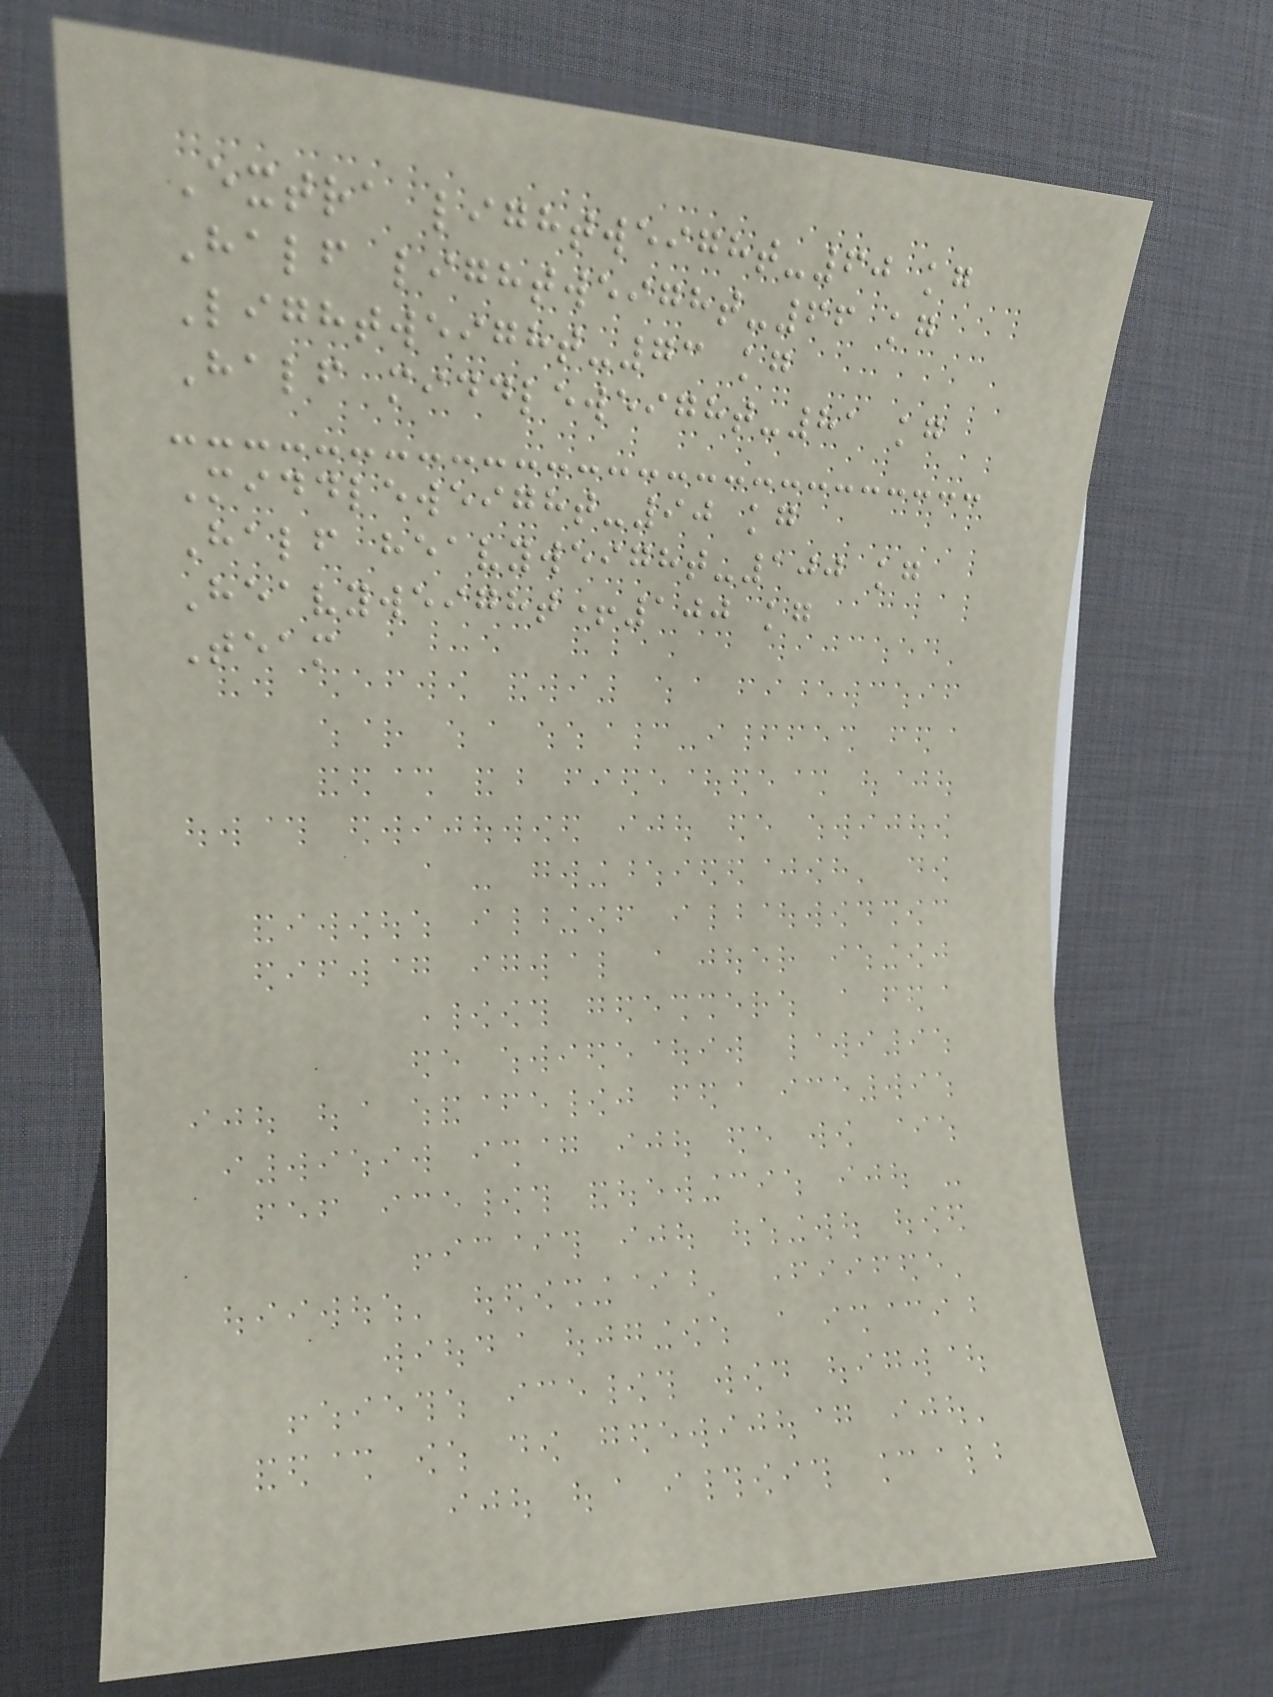Extra lightweight-60 kg
Half lightweight-66 kg
Lightweight-73 kg
Half middleweight-81 kg
Middleweight-90 kg
Half heavyweight-100 kg
Heavyweight+100 kg
Team
